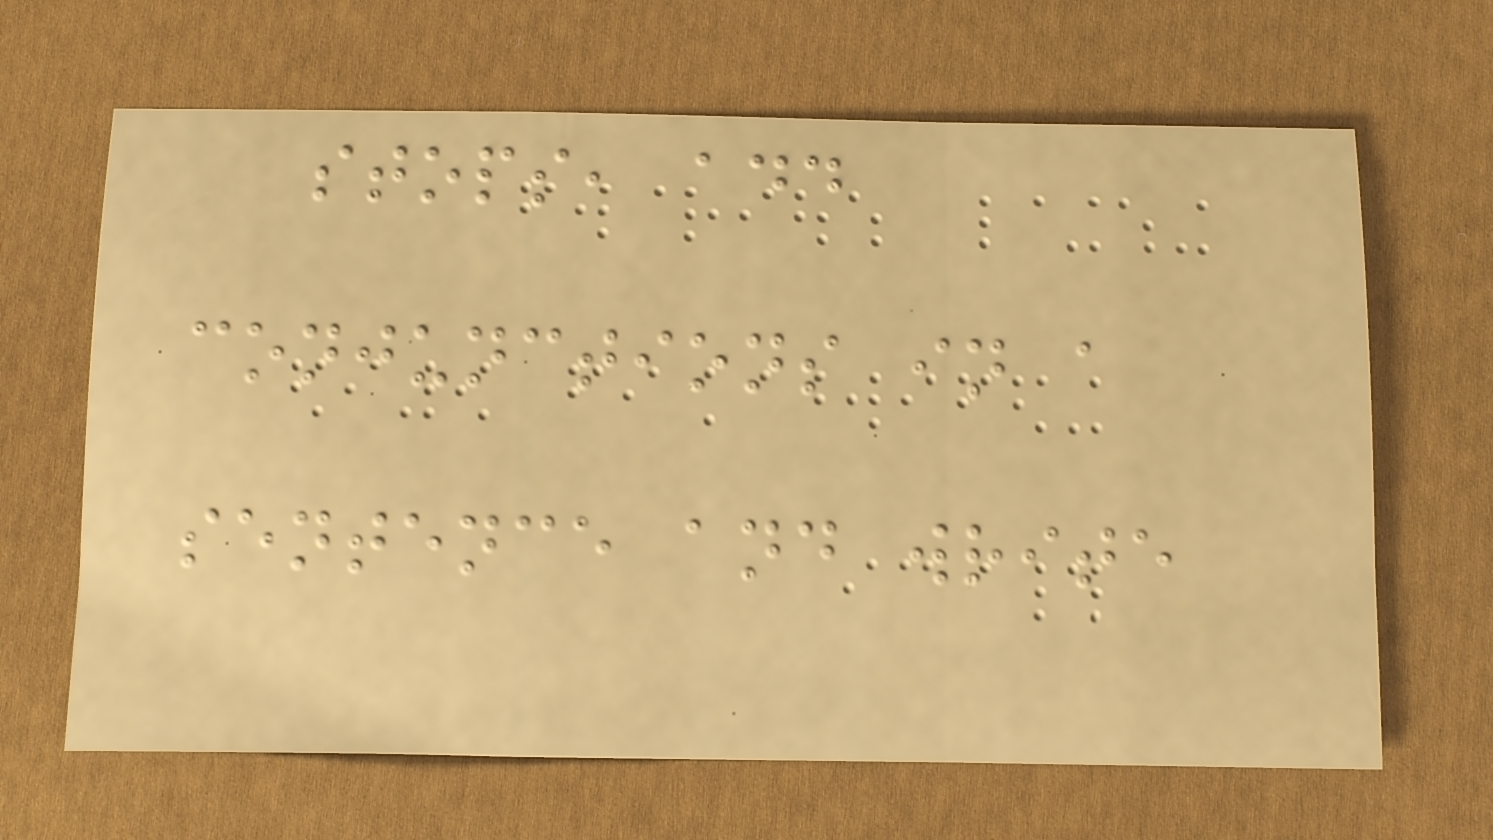stops, add
conjunctions in a
sentence and write
